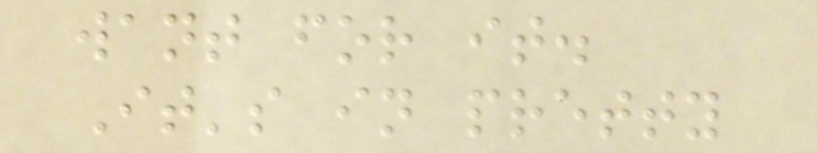want for it.
It's in pretty
